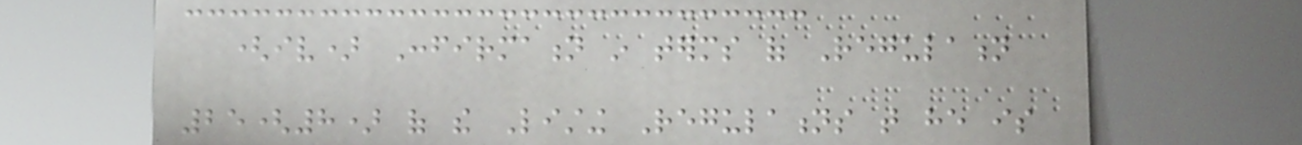(iv) Confirmation in terms of Regulation
25(8) of the Listing Regulations that he is
